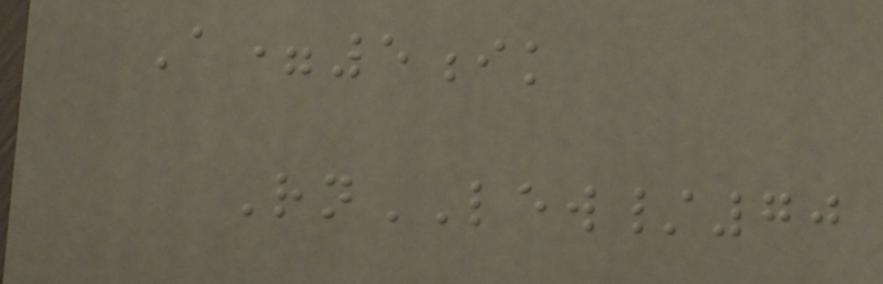A=5ik
RnLEW/70
